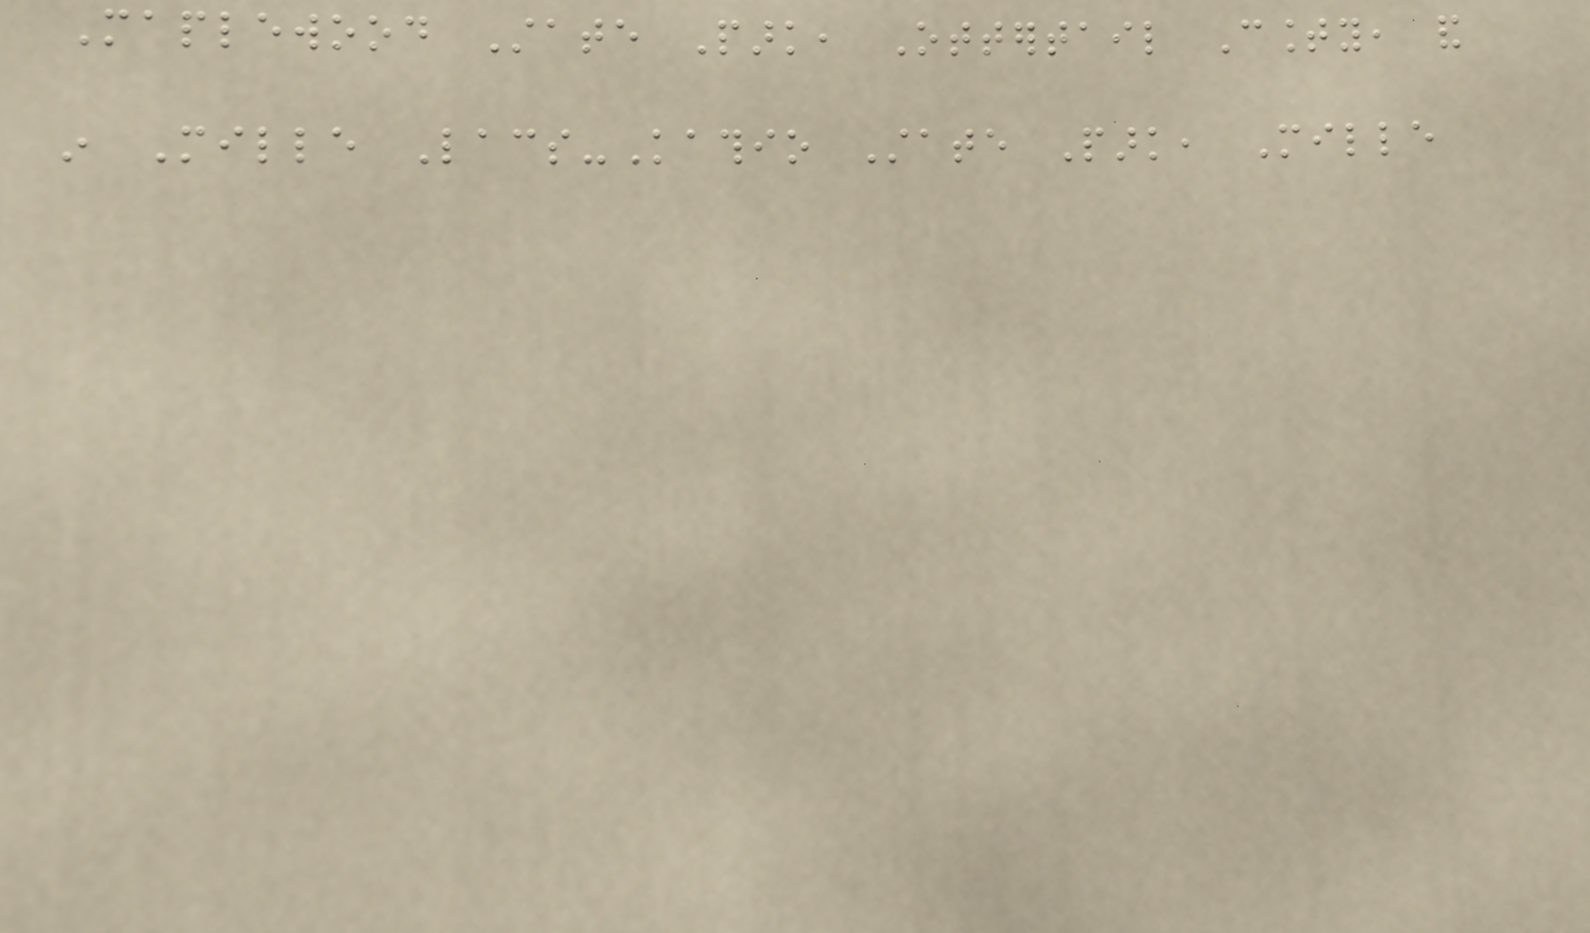Maplewood State Park, Ottertail County, and
in Mille Lacs-Kathio State Park, Mille
